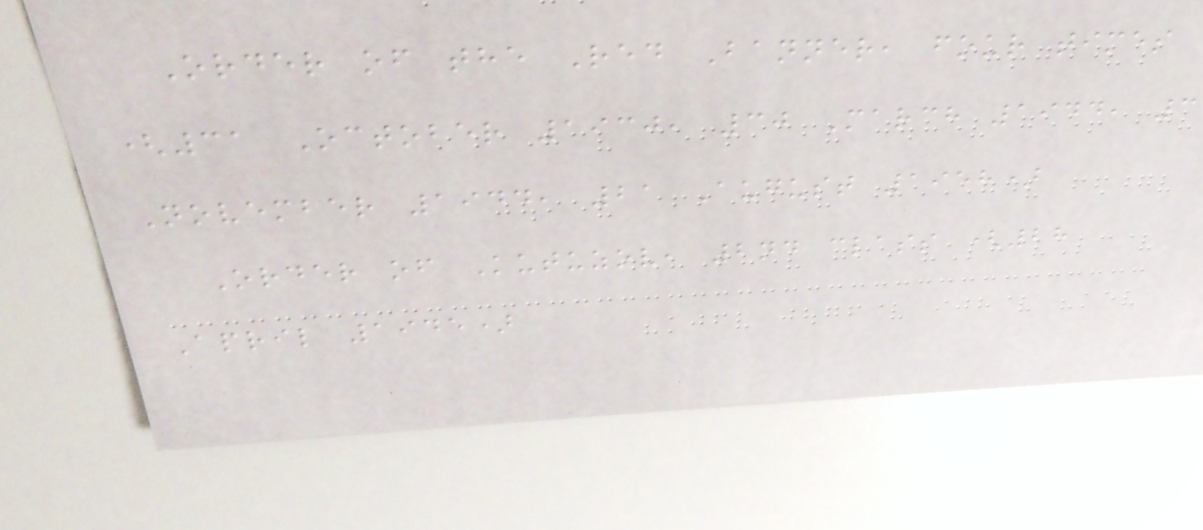Order of the Red Banner, four times
(31 October 1930, 30 March 1944, 3
November 1944, 21 August 1958)
Order of Kutuzov, 2nd class (28
April 1945)
